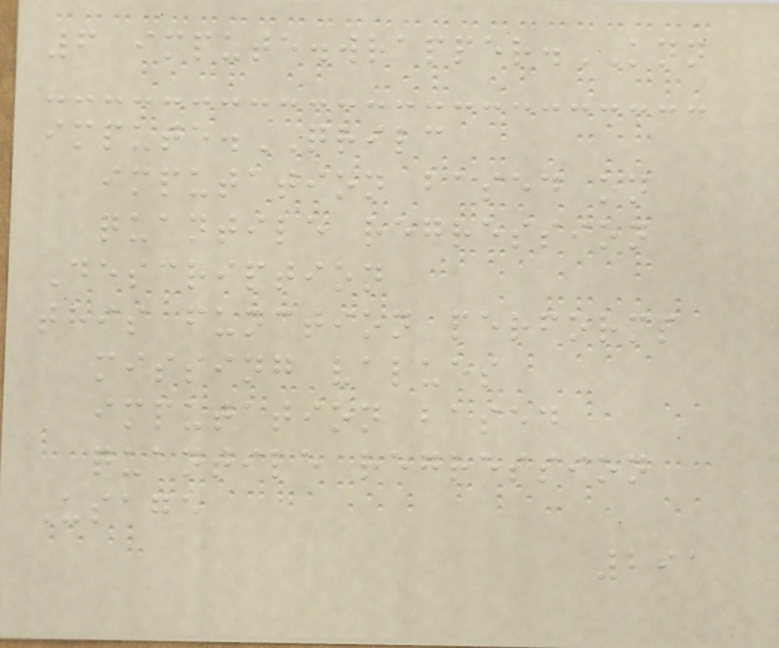6 impute.wrapper.KNN
impute.QRILC
imputation based on
quantile regression
Description
this function performs
missing values
imputation based
quantile regression
Usage
291
